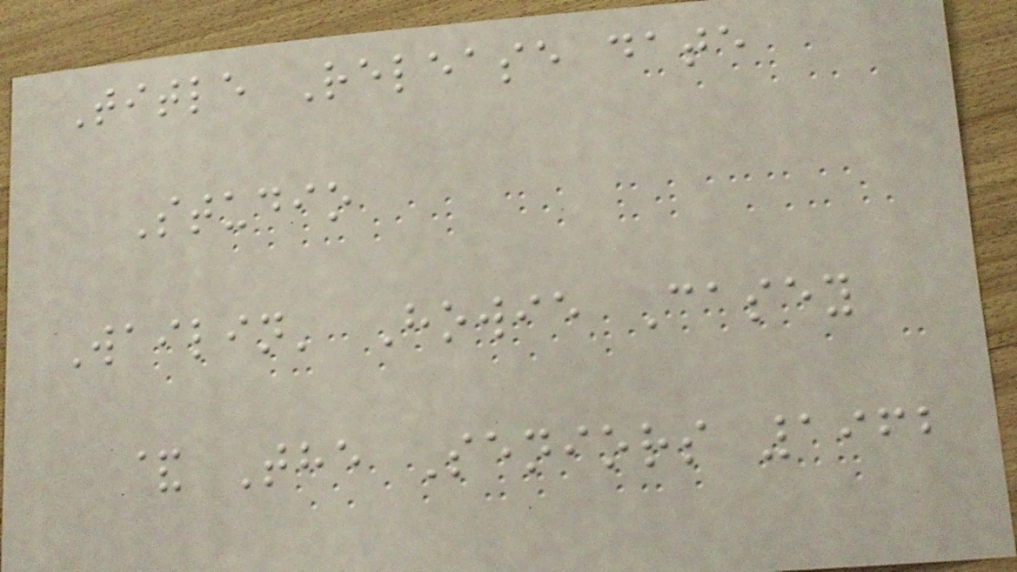Title Release date
Studio
Wailin' Howie Casey
& The Seniors 1962
